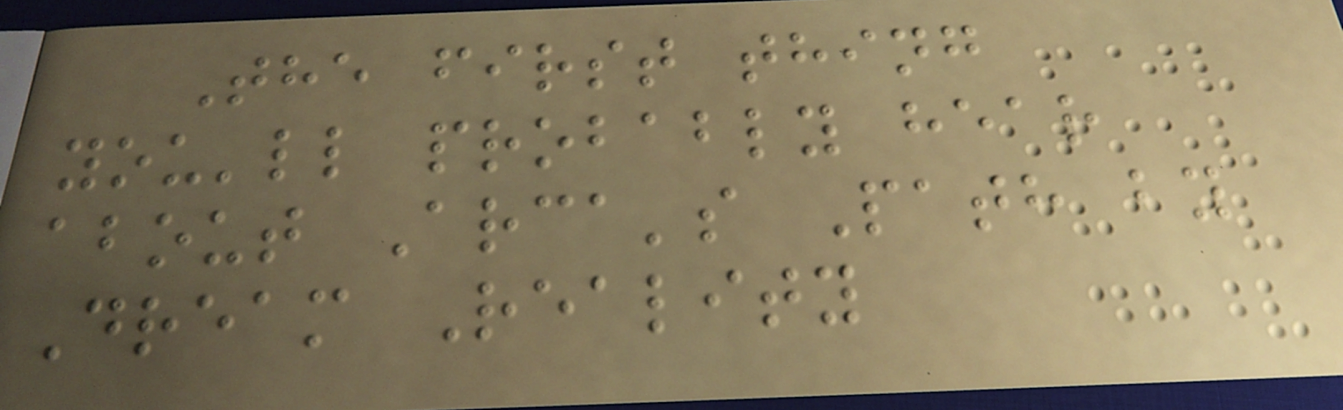The first thing
you'll probably hear
about Arca's Path by
Dream Reality
